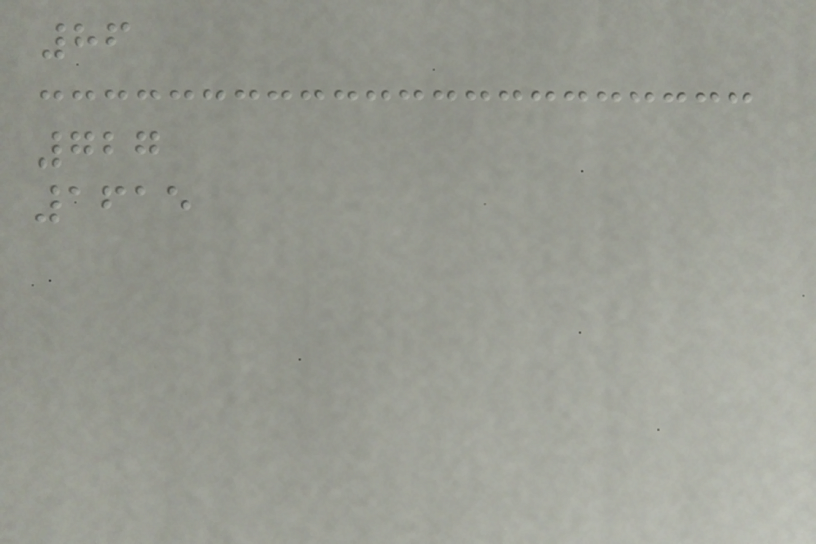86
727
1615
